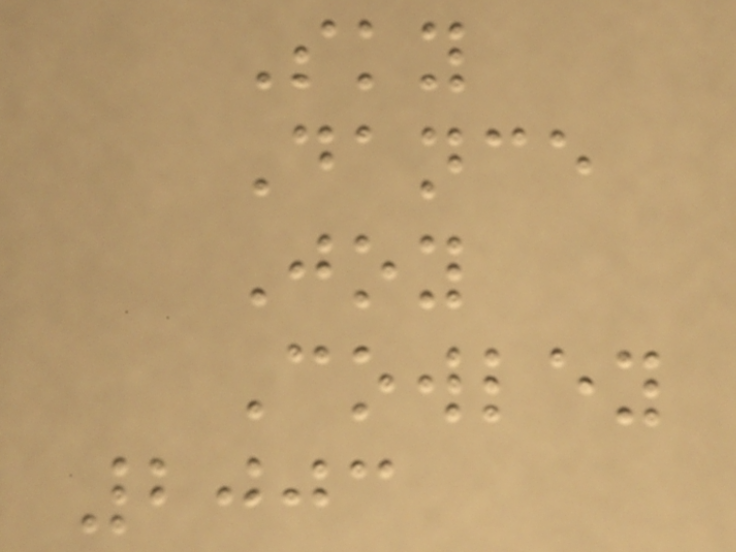Sky
Dance
Joy
Cowley
2003
